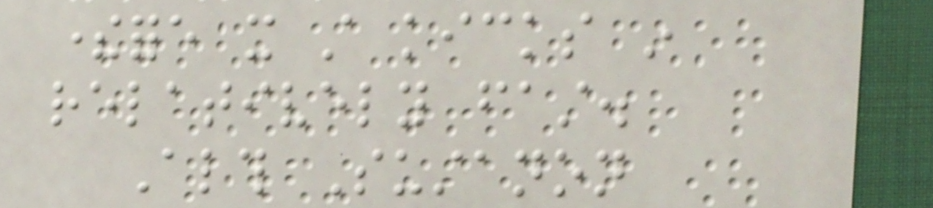therefore it still kicks in
relatively fast.
Although Sustanon
